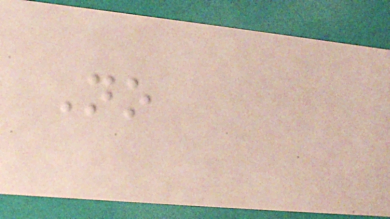No
